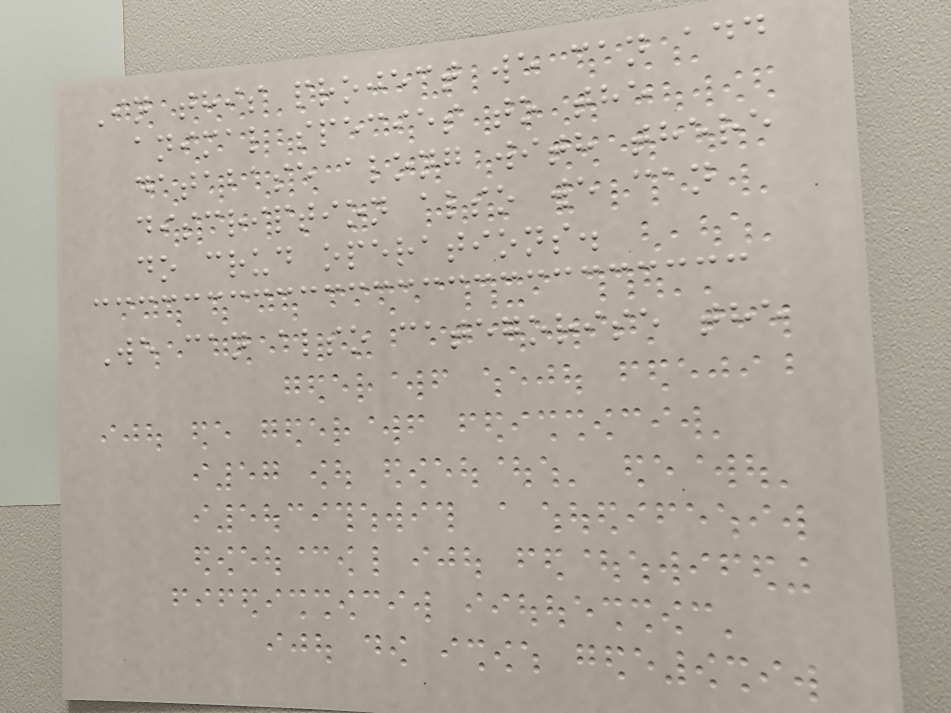In this project we can add
animal species to the
database along with there
discription also we can
do crud operations.
We can also categorise the
